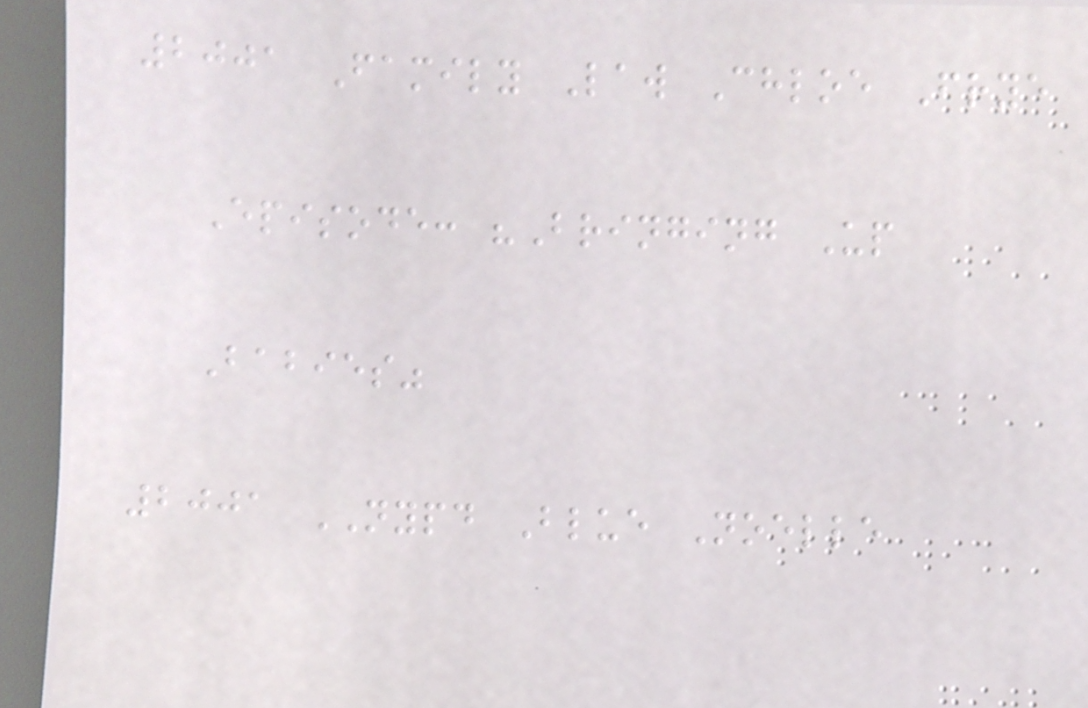2001 Family Law Chloe Frye
Episode: "Bringing Up
Babies"
2001 NYPD Blue Noelle
